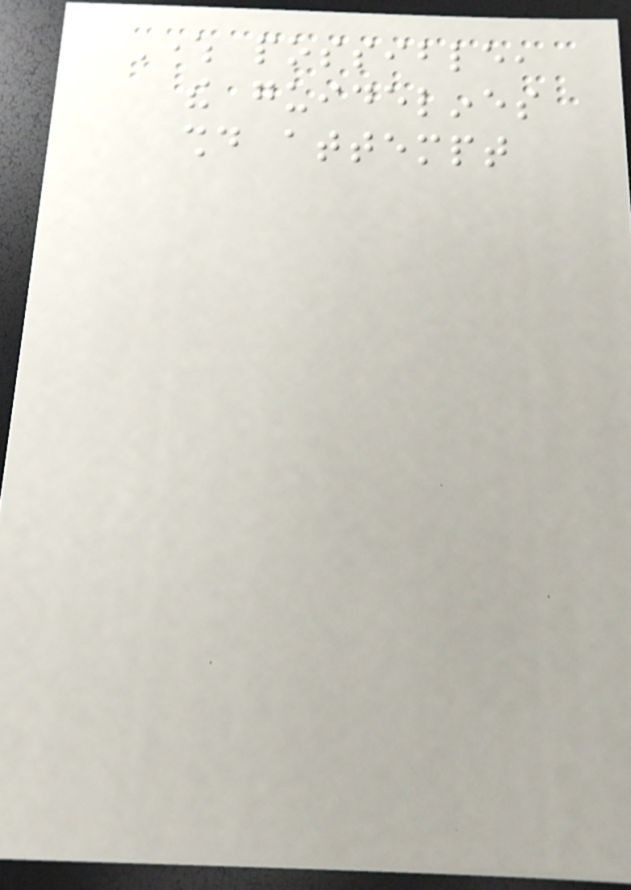Where possible,
the guidelines
should attempt
